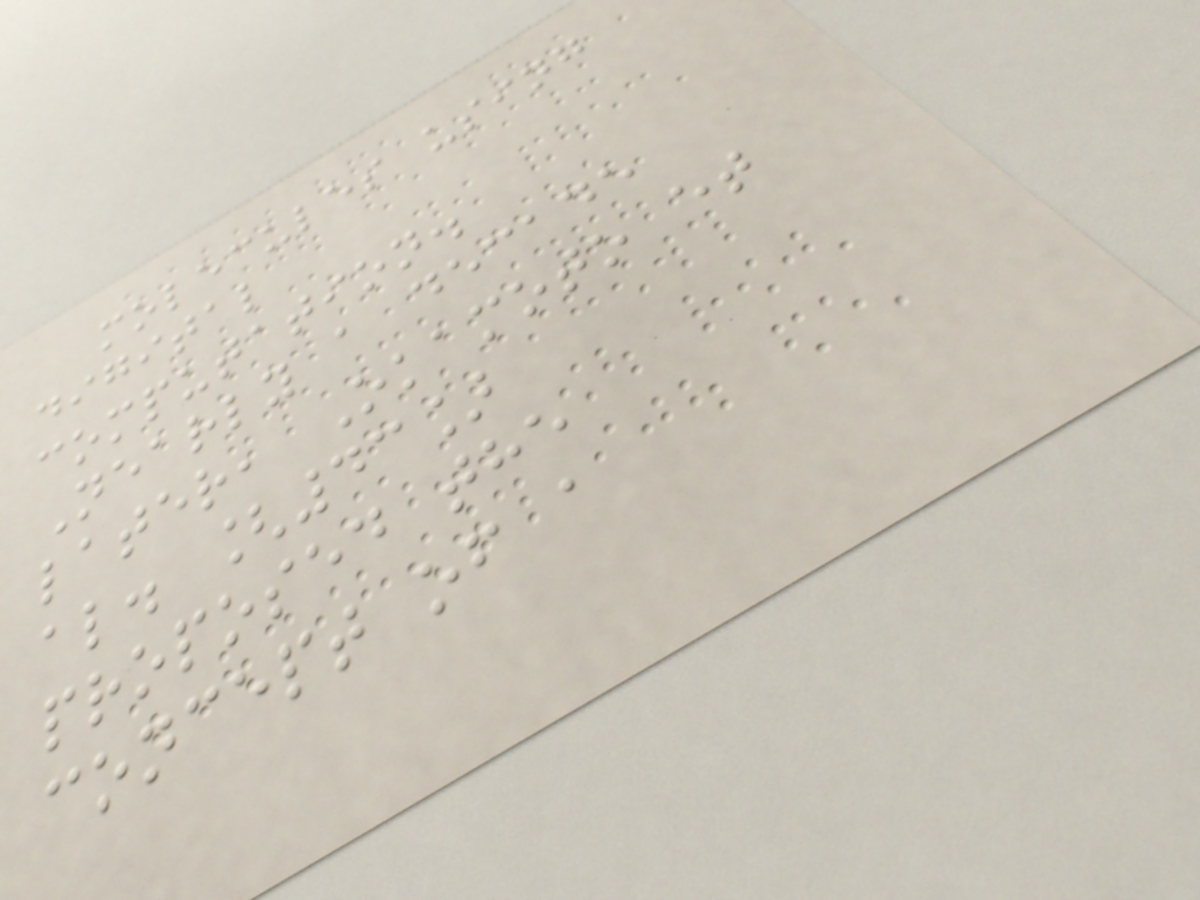molecules using
digital
computation.
Nearly a decade
later, Okamoto et
al. [43]
proposed the
concept of a
